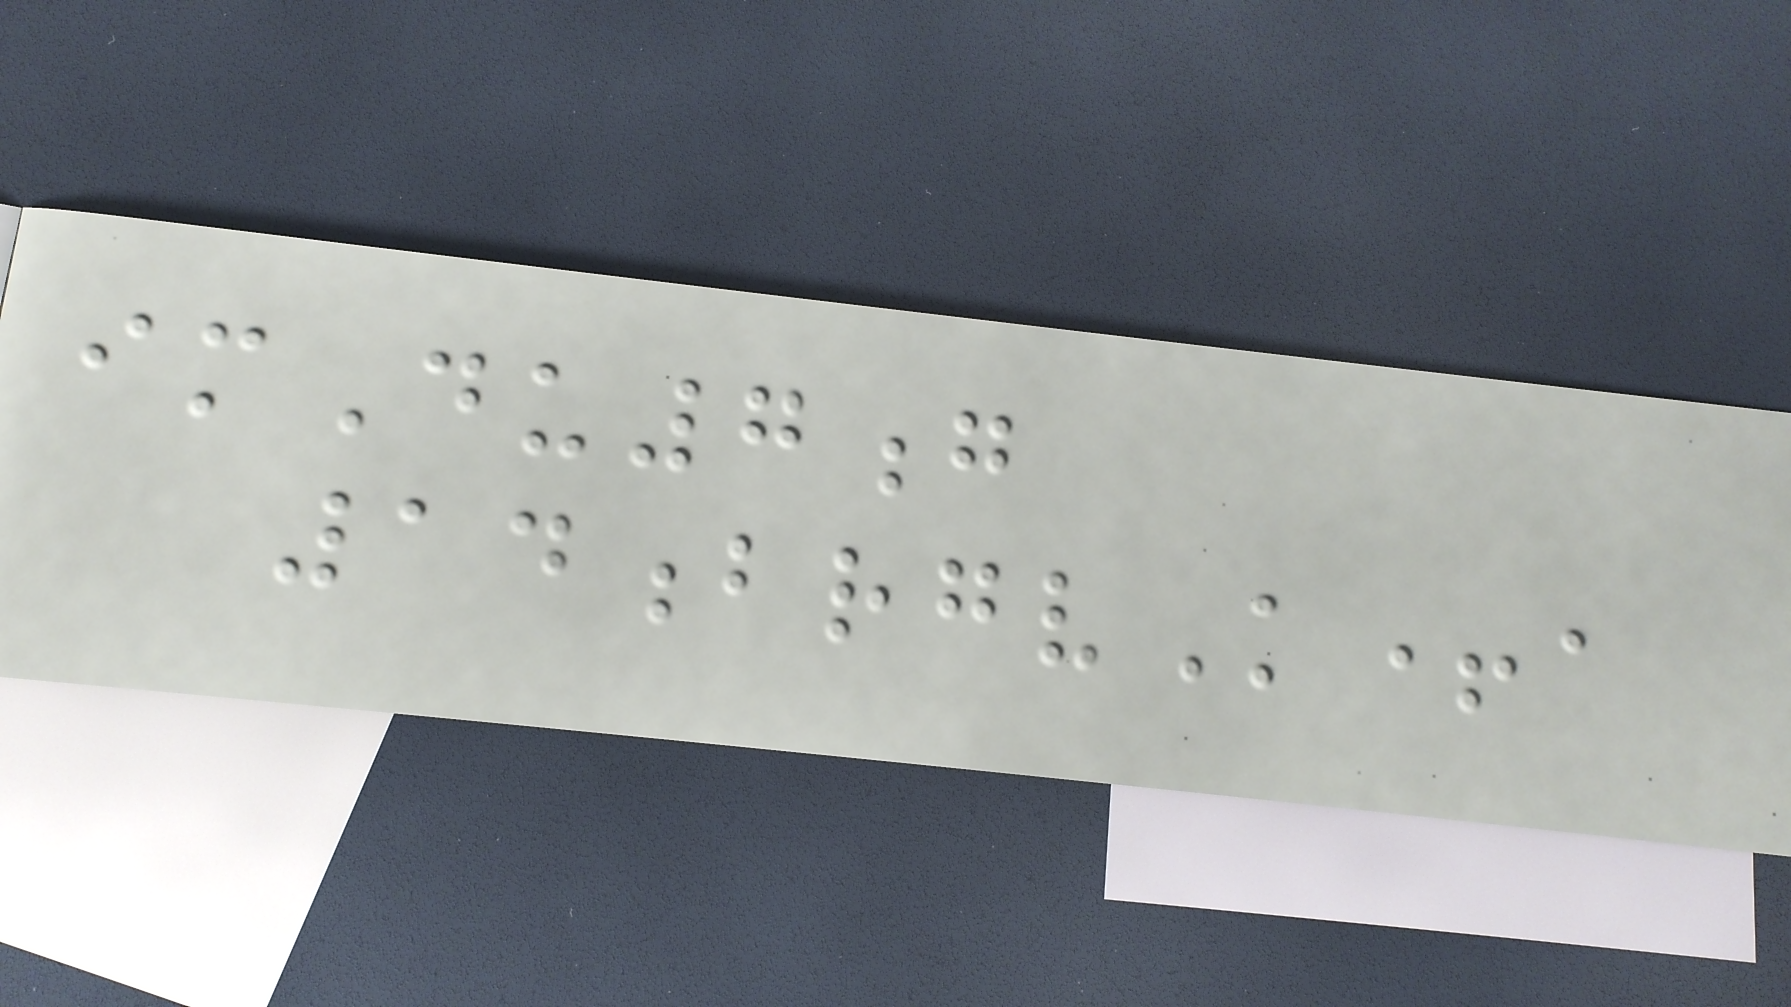imDu7g
14brgvK+a
